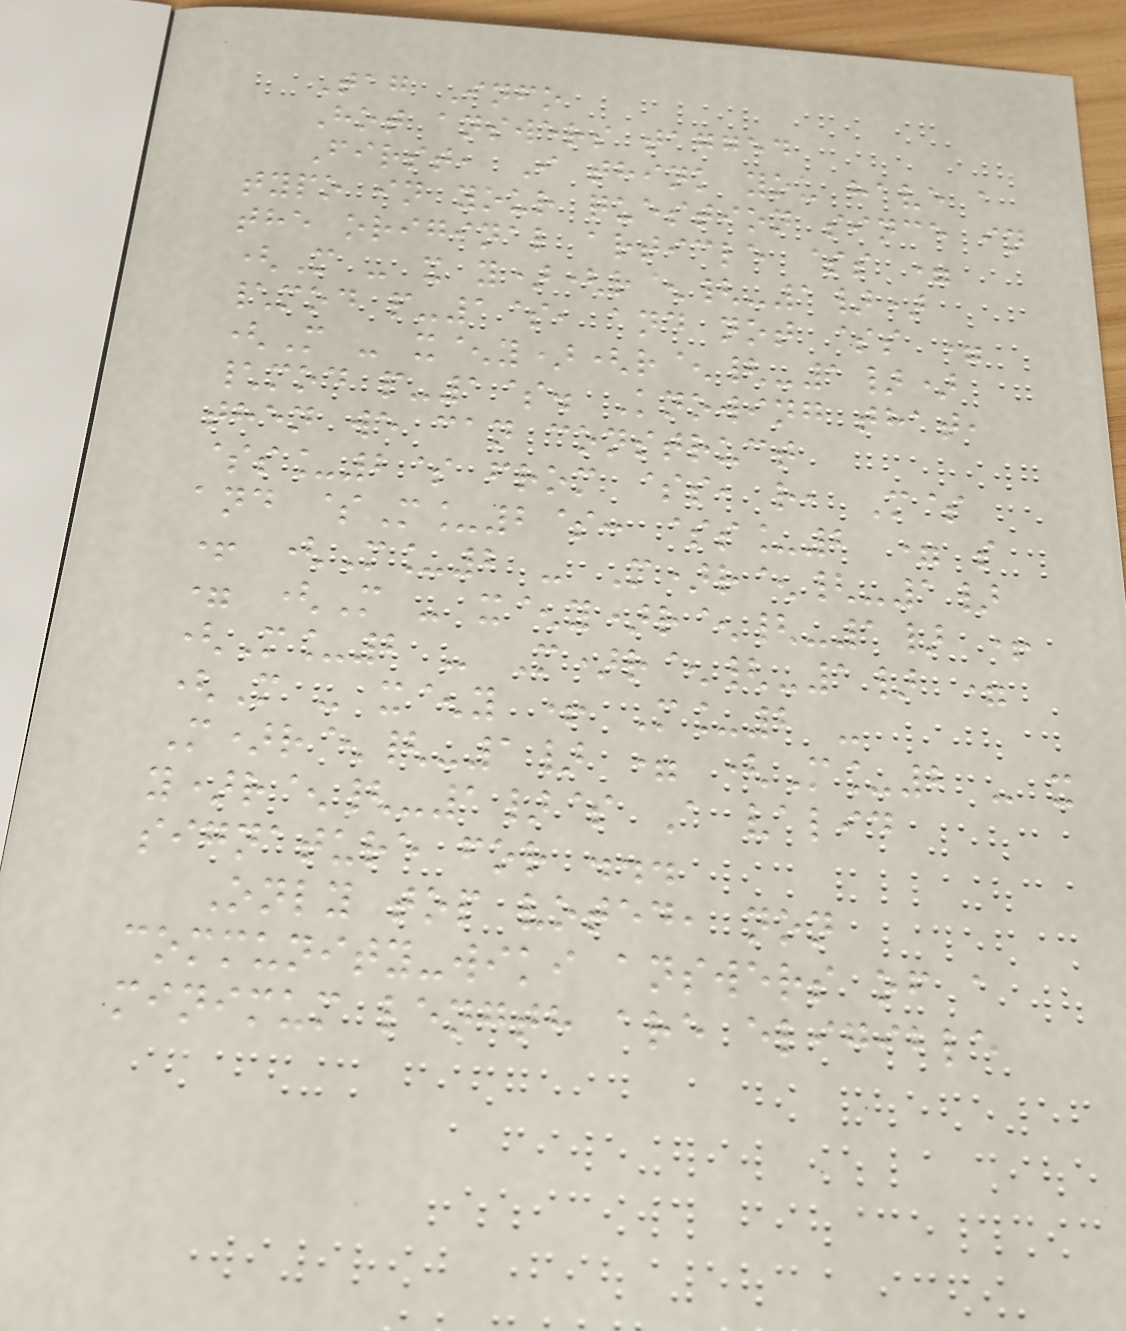Tag Info
Hot answers tagged
First, I think you have a
typo in your question since in
the original article $s =
(M - x y)(r^{-1})
\mod p-1$, and not $s =
(M - x^y)(r^{-1})
\mod p-1$. Knowing that,
then we can construct
$s_2$ from $s, r, M$
and $M_2$: $s_2 = s
+ (M_2 - M)r^{-1}
= (M - x^y)r^{-1} +
(M_2 - M)r^{-1} =
(M - x^y + M_2 -
M)r^{-1} = (M_2 - x
y)r^{-1}$ A valid
signature for ...
Only top voted, non
community-wiki answers of a
minimum length are eligible
